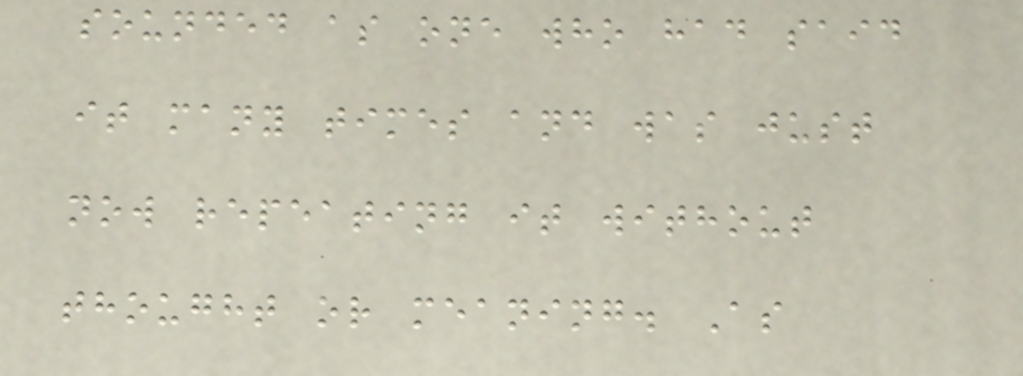sounded as one who had said
it many times and was just
now repeating it without
thought or meaning. As
